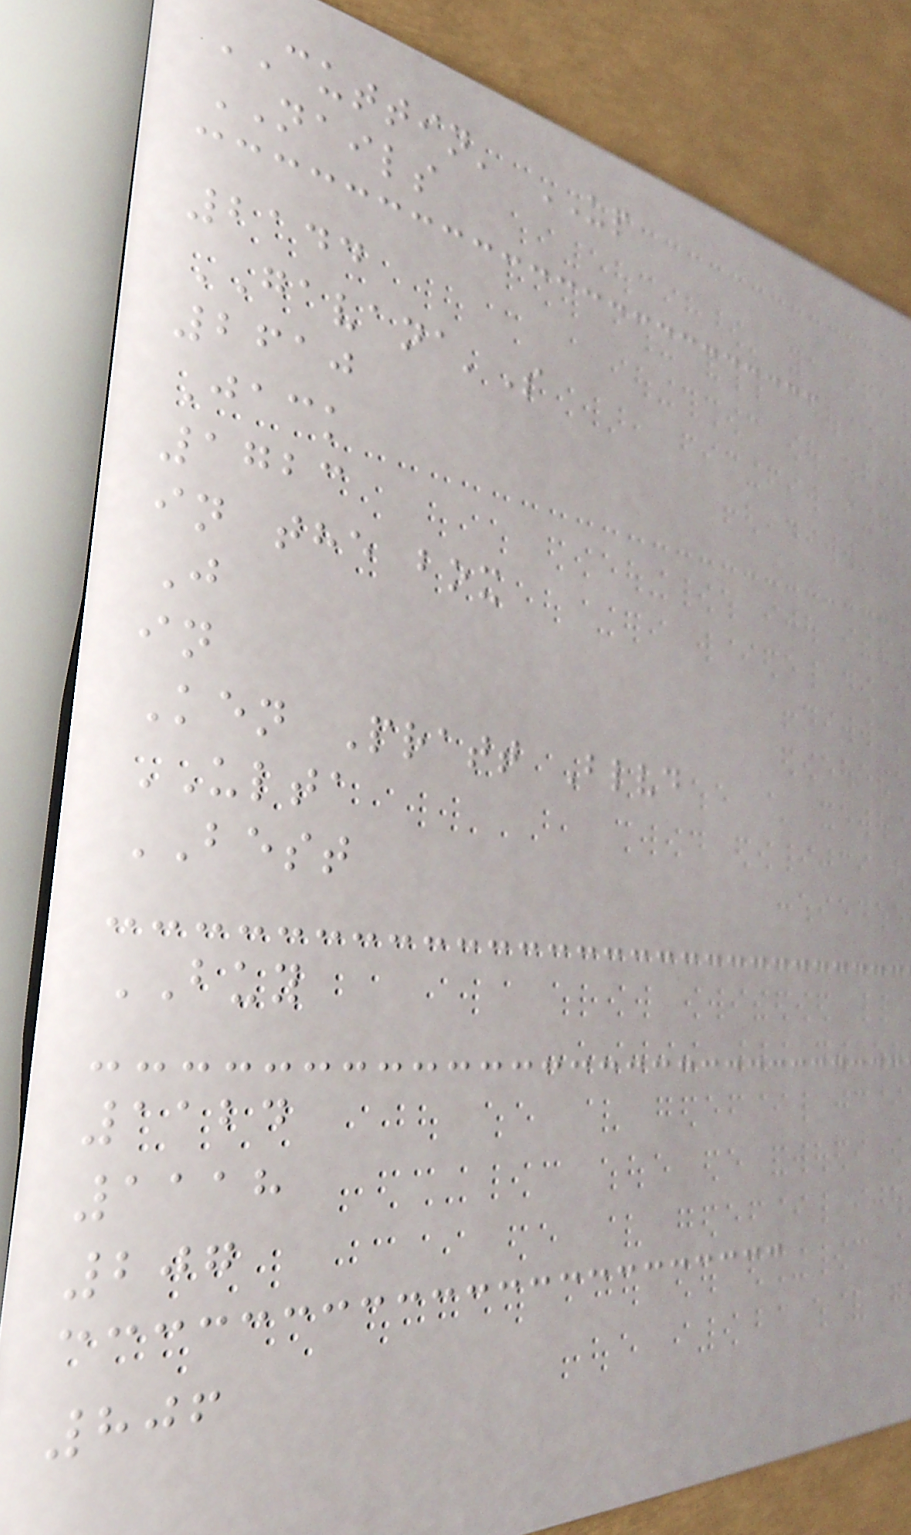CUTTIN' UP
NAILS
2144
GAVANA'S
2610
Jack
1723
in the box
J
in
Ken Pratt Blvd
ULTA
BEST
BUY
1124
1118
207
806
